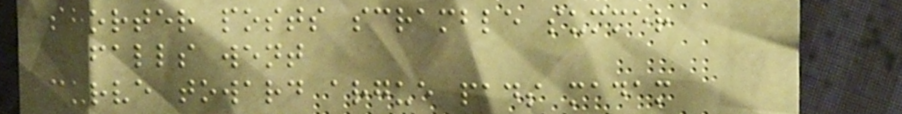shorter posts scramble summer
falls went
curve toward argue pads madam
